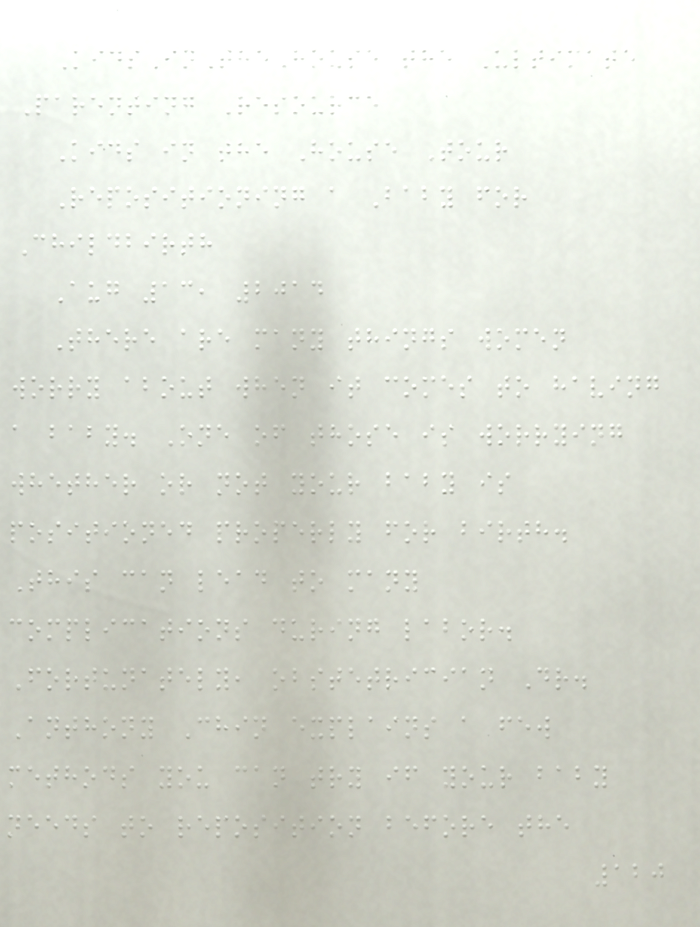KidsInTheHouse the Ultimate
Parenting Resource
Kids in the House Tour
Repositioning a Baby for
Childbirth
Aug 13, 2014
There are many things women
worry about when it comes to having
a baby. One of those is worrying
whether or not your baby is
positioned properly for birth.
This can lead to many
complications during labor.
Fortunately, obstetrician Dr.
Anthony Chin explains a few
methods you can try if your baby
needs to reposition before the
120
